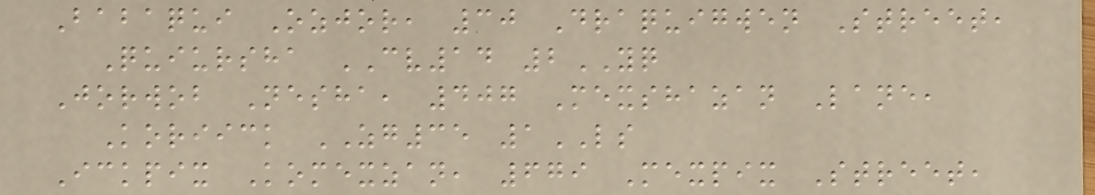Babaqui Ozjor, 30 Draquigwen Street,
Quiursha CV14 2YQ
Jorwob Nesha, 407 Mexshazan Lane,
Koriick ZG35 1LS
Ickpix Komexzan, 679 Mexpix Street,
